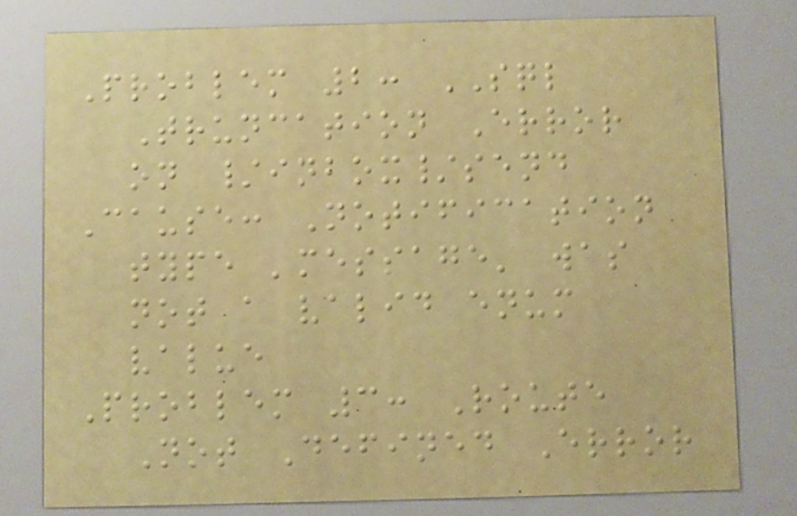Problem 2: SQL
Truncation Error
on /inbox/send
Cause: Notification
type 'message' was
not a valid enum
value
Problem 3: Route
Not Defined Error
